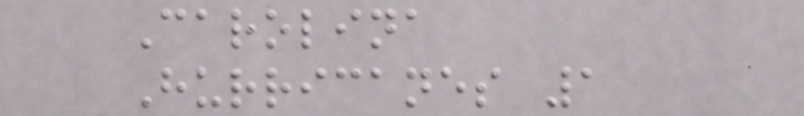Carolina
Hurricanes 1
